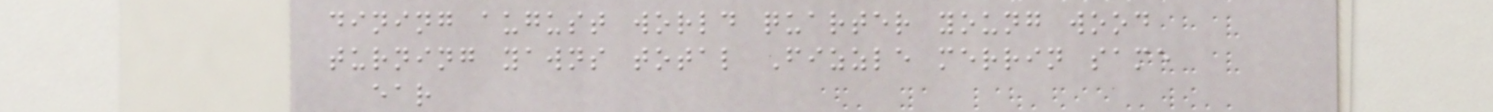dining august world quarter young wood
turning yawns total Fizzle merrin same
ear
